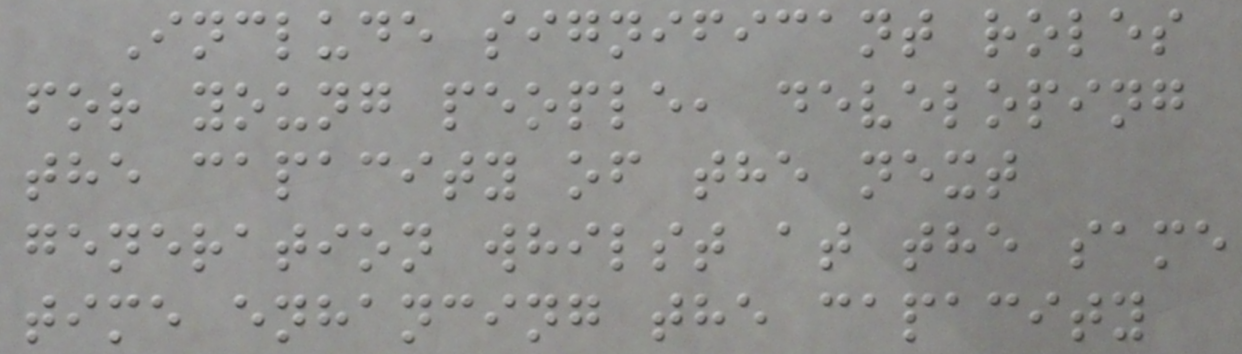Include significant roles
for young people, developing
the capacity of the next
generation whilst at the same
time enhancing the capacity
